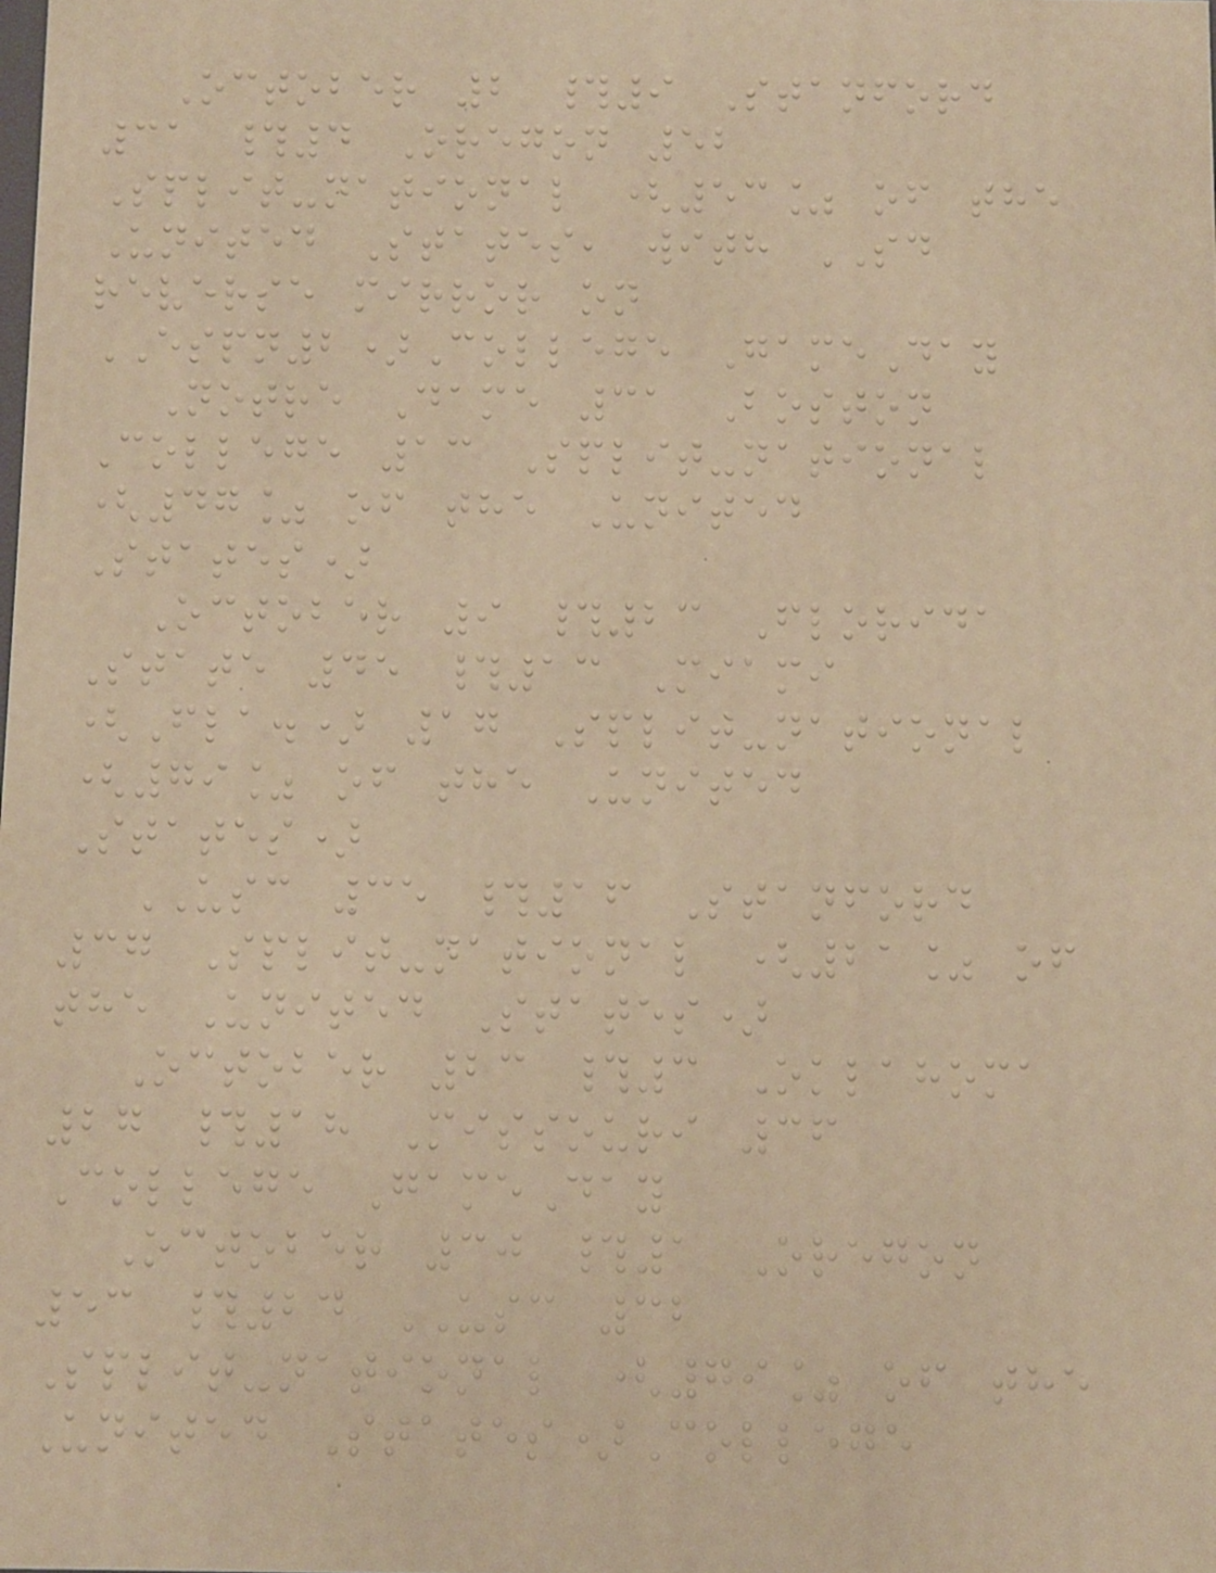October 2 #9 Stanford
31 #4 Oregon 52
Split-national (53% of the
United States, with SD
reverse mirror on
ESPN2)College GameDay
Notre Dame 31 Boston
College 13 Split-national
(47% of the United
States)
October 9 #23 Florida
State 45 #13 Miami
(Fla.) 17 Split-national
(79% of the United
States)
USC 35 #16 Stanford
37 Split-national (21% of
the United States)
October 23 #3 Oklahoma
27 #18 Missouri 36
College GameDay
October 30 #1 Oregon
53 #24 USC 32
Split-national (79% of the
United States)College
